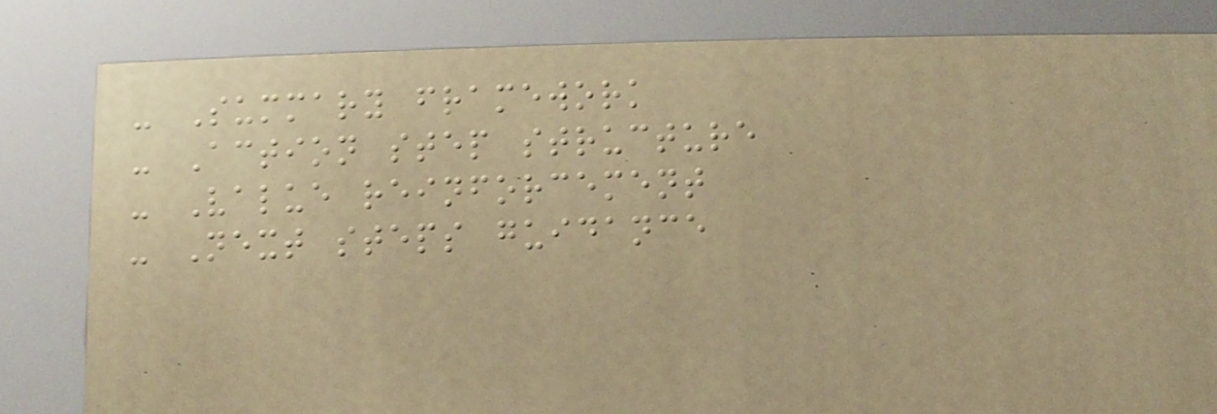- Summary framework
- Action step structure
- Value reinforcement
- Next steps guidance
